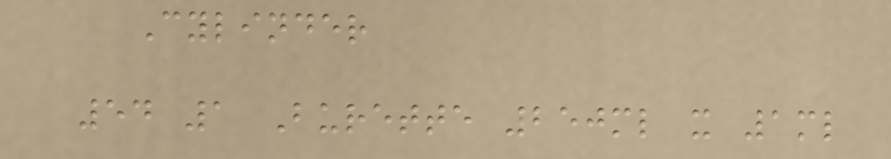Cylinder
54 1 Burette 250ml x 1ml
